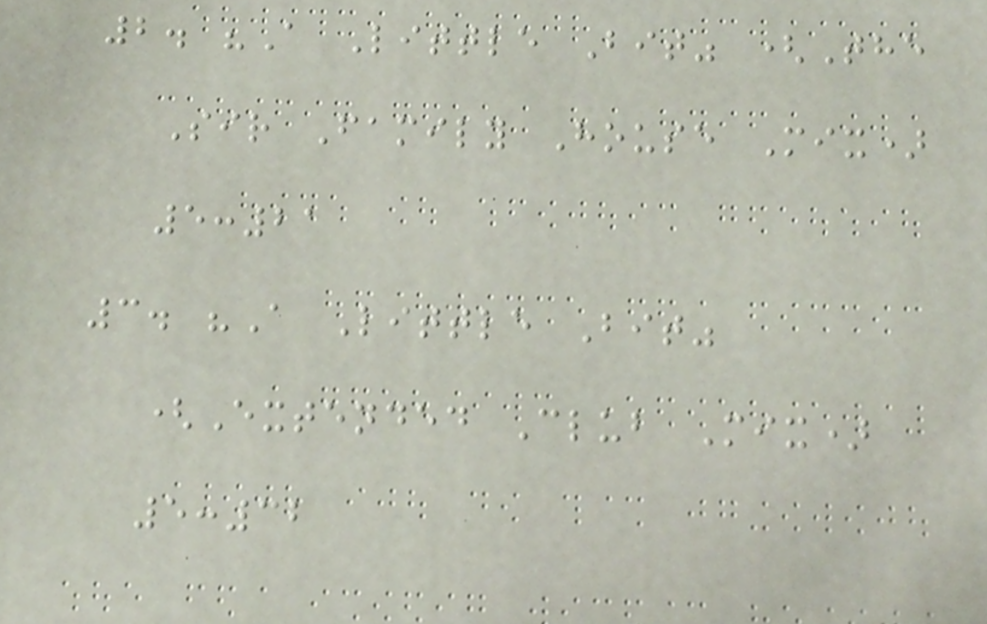2. "A Little Bit" (The
Sir Family House Mix)
5:21
3. "A Little Bit"
(Extended Club Mix)
5:32
